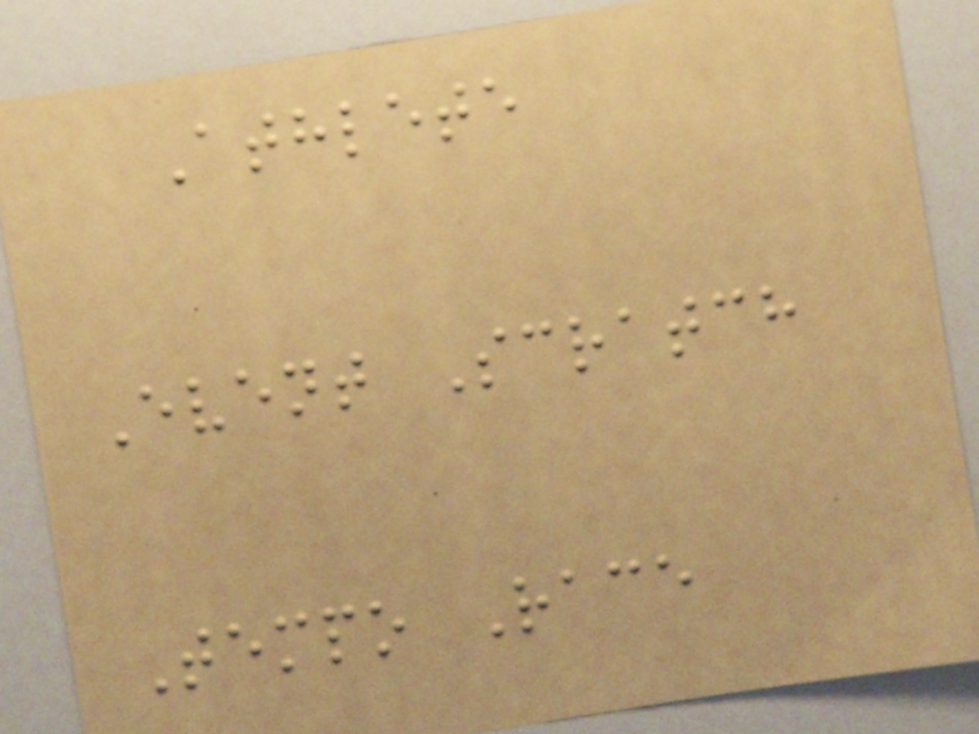Athlete
Event Scratch
Tempo Race
